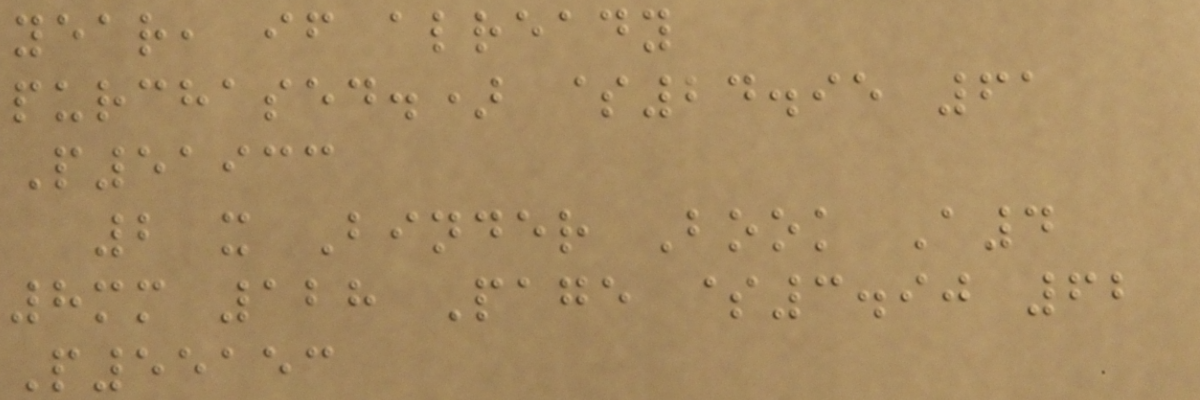year, if already
purchased.) $24.95 61
P51933
2 x Binder Book A4
8mm 128 Page $3.90 62
P55153
